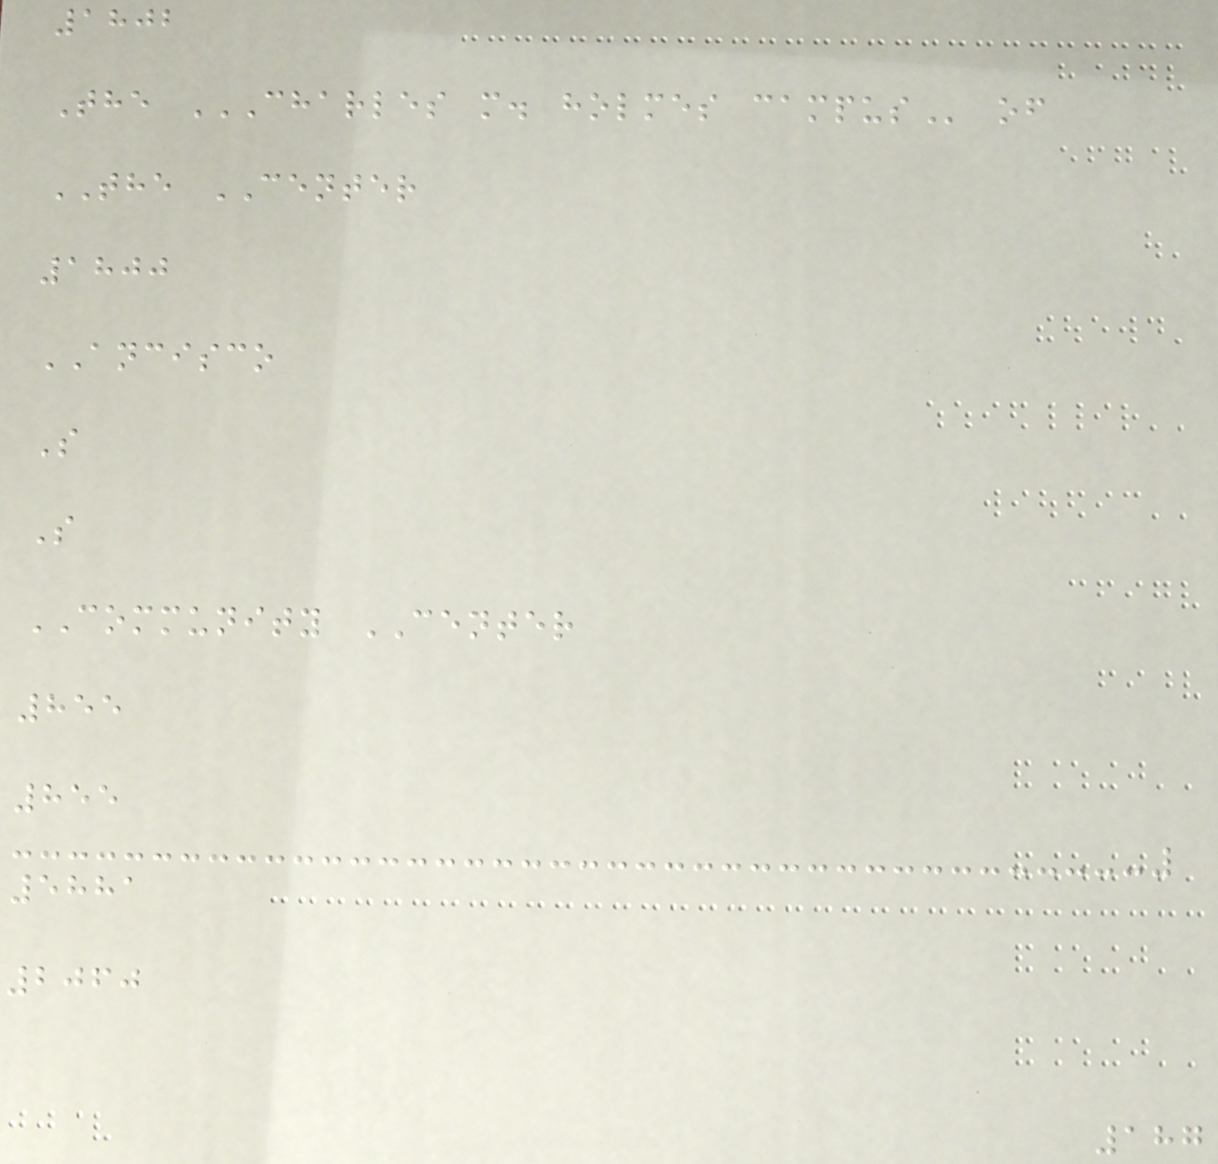1802
The CHARLES M. HOLMES CAMPUS of
THE CENTER
1800
ANCISCO
S
S
COMMUNITY CENTER
855
855
5881
2060
187
